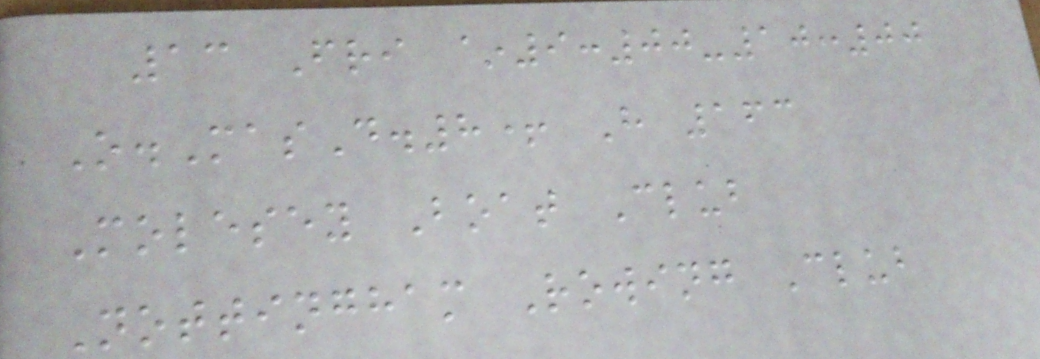13 Fri ~9:00-10:00
O.MasD.8+ H 163
Molesey Boat Club
Nottingham Rowing Club
